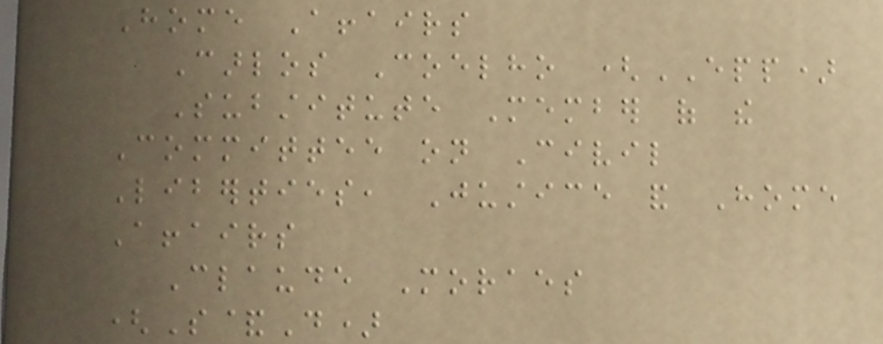Home Affairs
Carlos Coelho (EPP)
Substitute Member of the
Committee on Civil
Liberties, Justice and Home
Affairs
Claude Moraes
(S&D)
